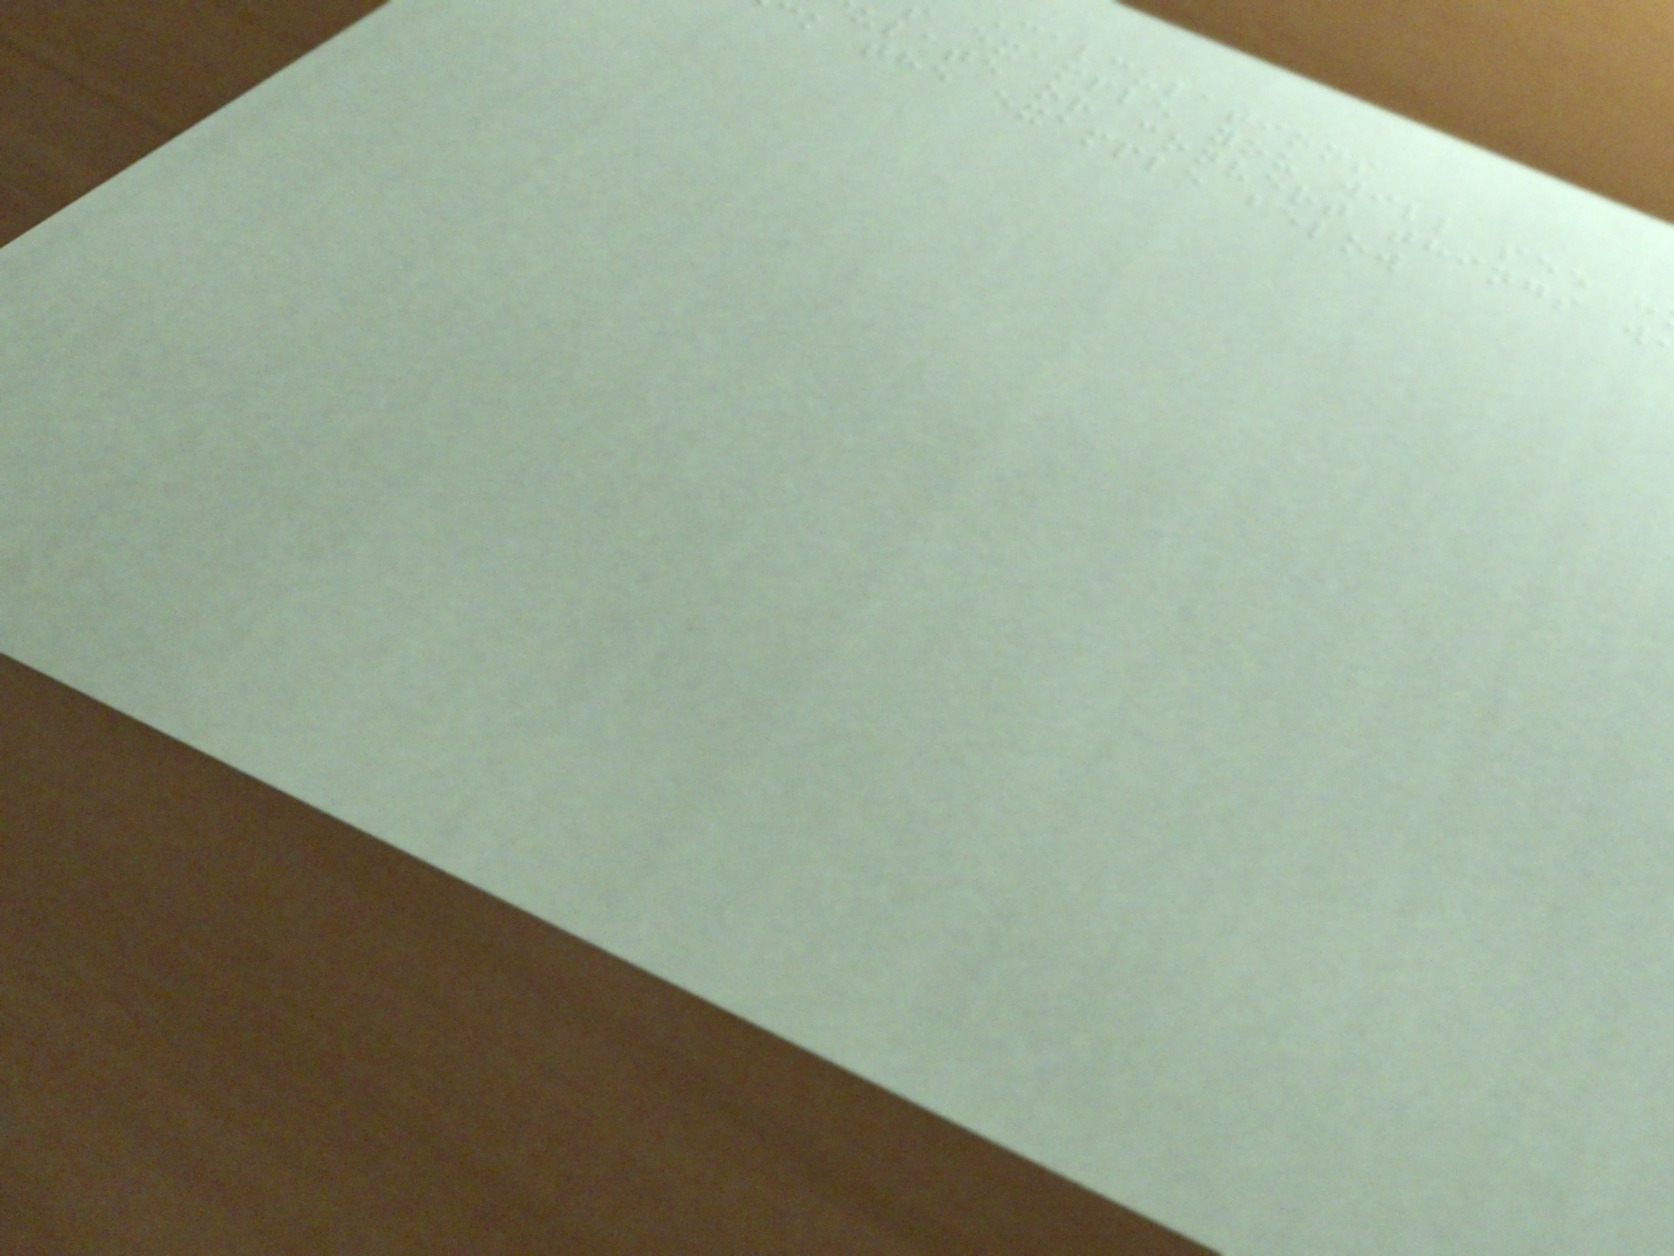Calculations
s example you will see h
ulate or convert things w
ck the example below
